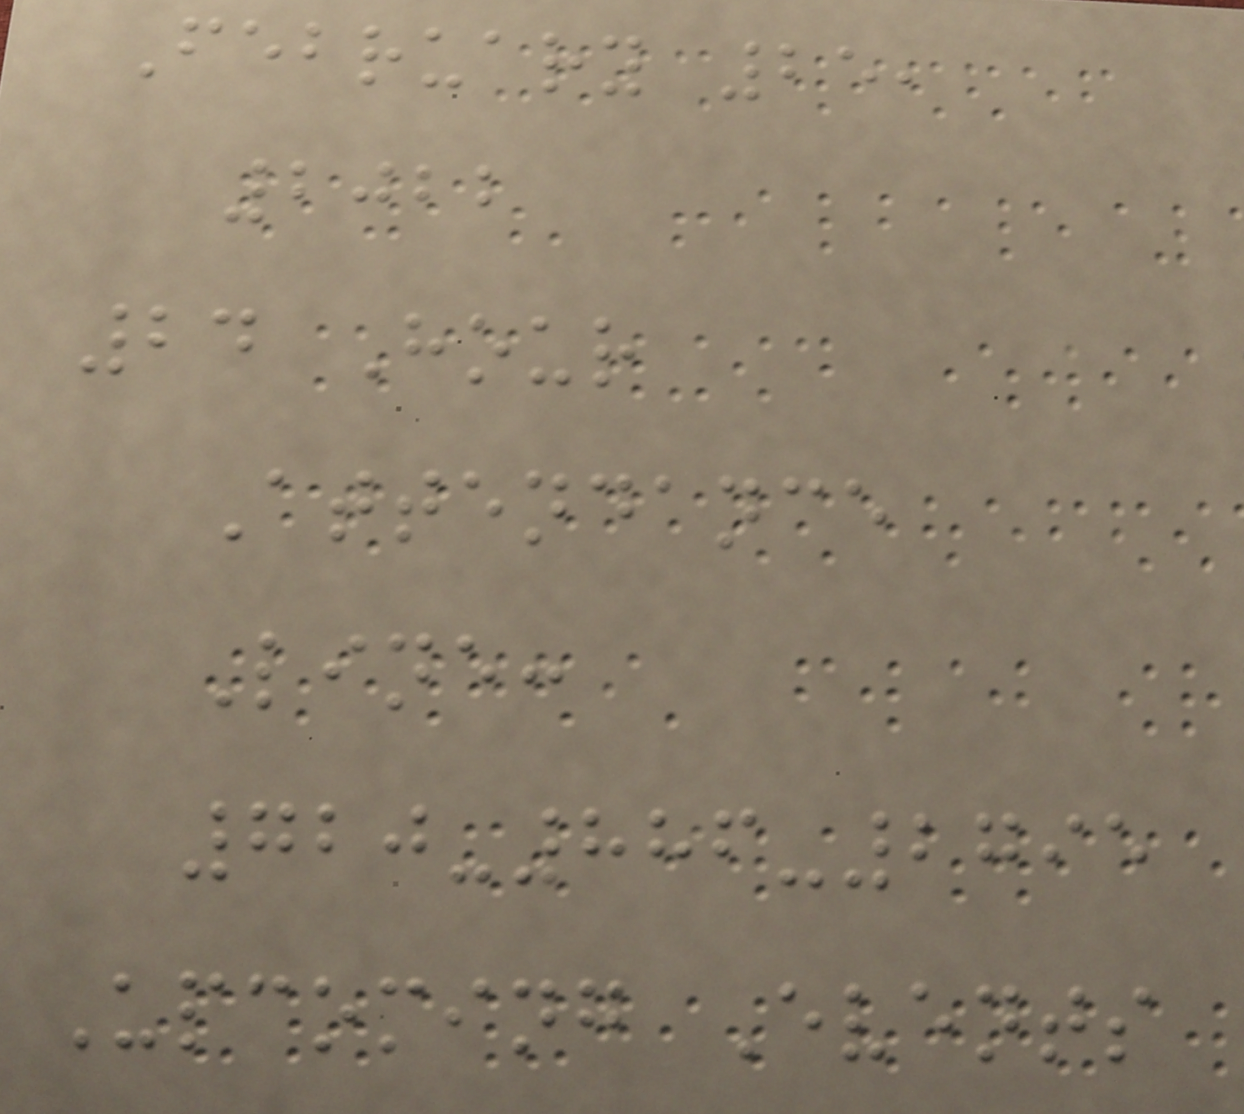February 25,
2022
24 Hour
Attendance
Line:
720-886-2795
Upcoming Events
